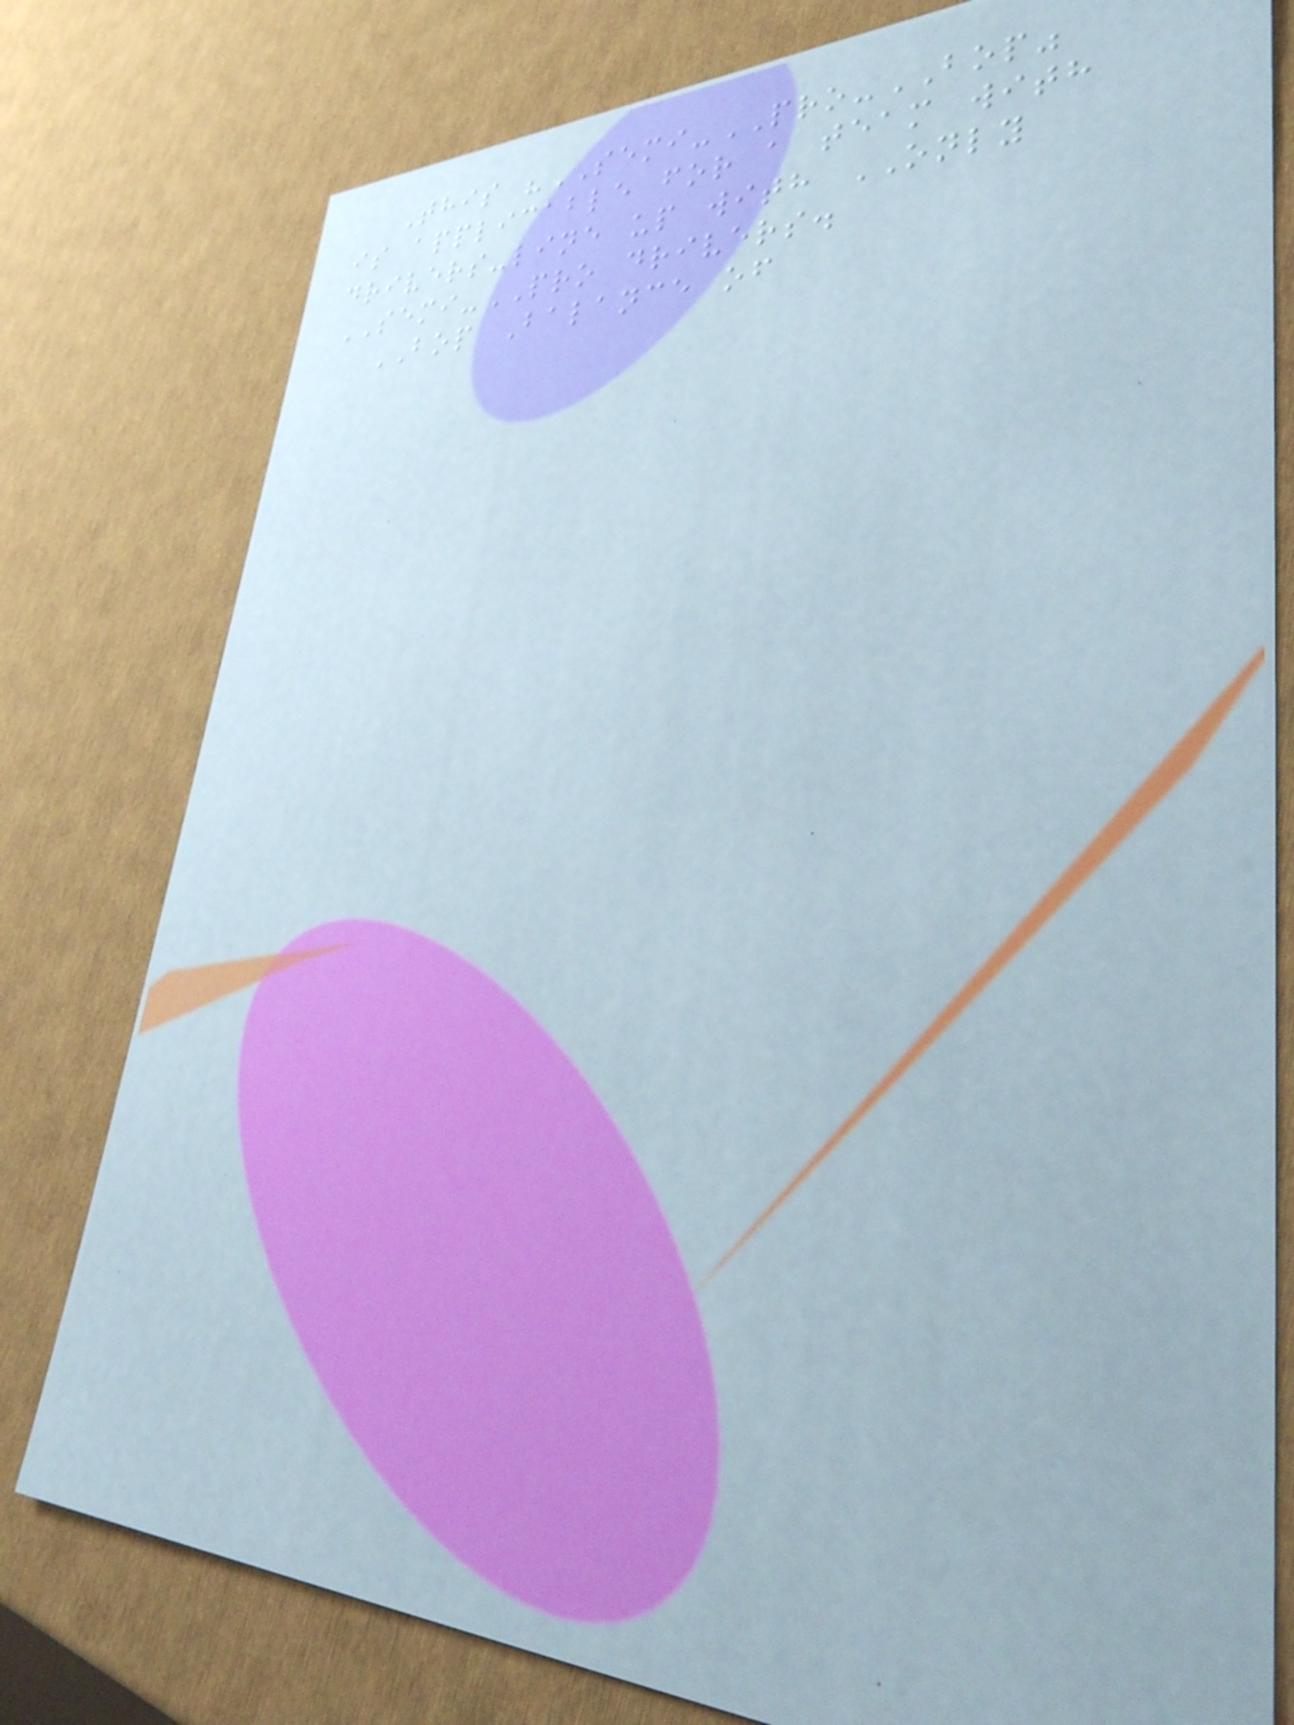This "SEMI-PRO-BOP"
is applicable for a team with
drivers-line up with ONLY
SEMI-PRO drivers.
BOP Balance of
